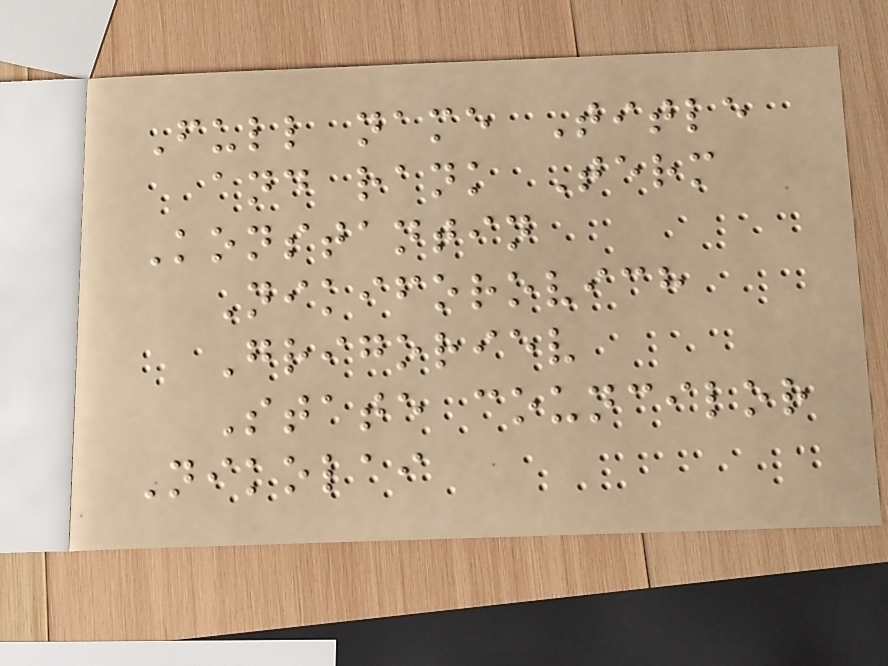Full name Title
and rank Term
Konstantin
Nikiforovich
Grigoriev
State councilor
Nikolai
